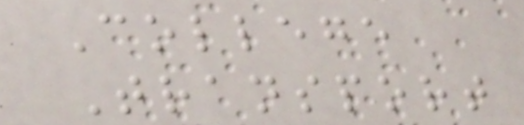College
Transport
